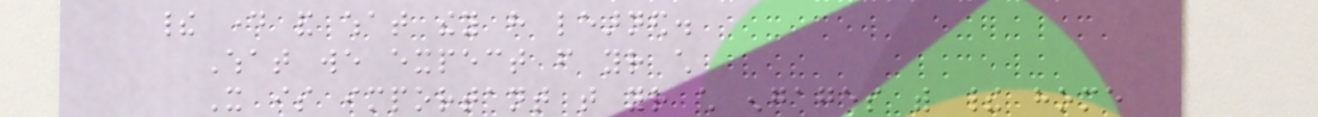their day and what they have learned.
What we expect from your child
It is important that your child engages with their home
